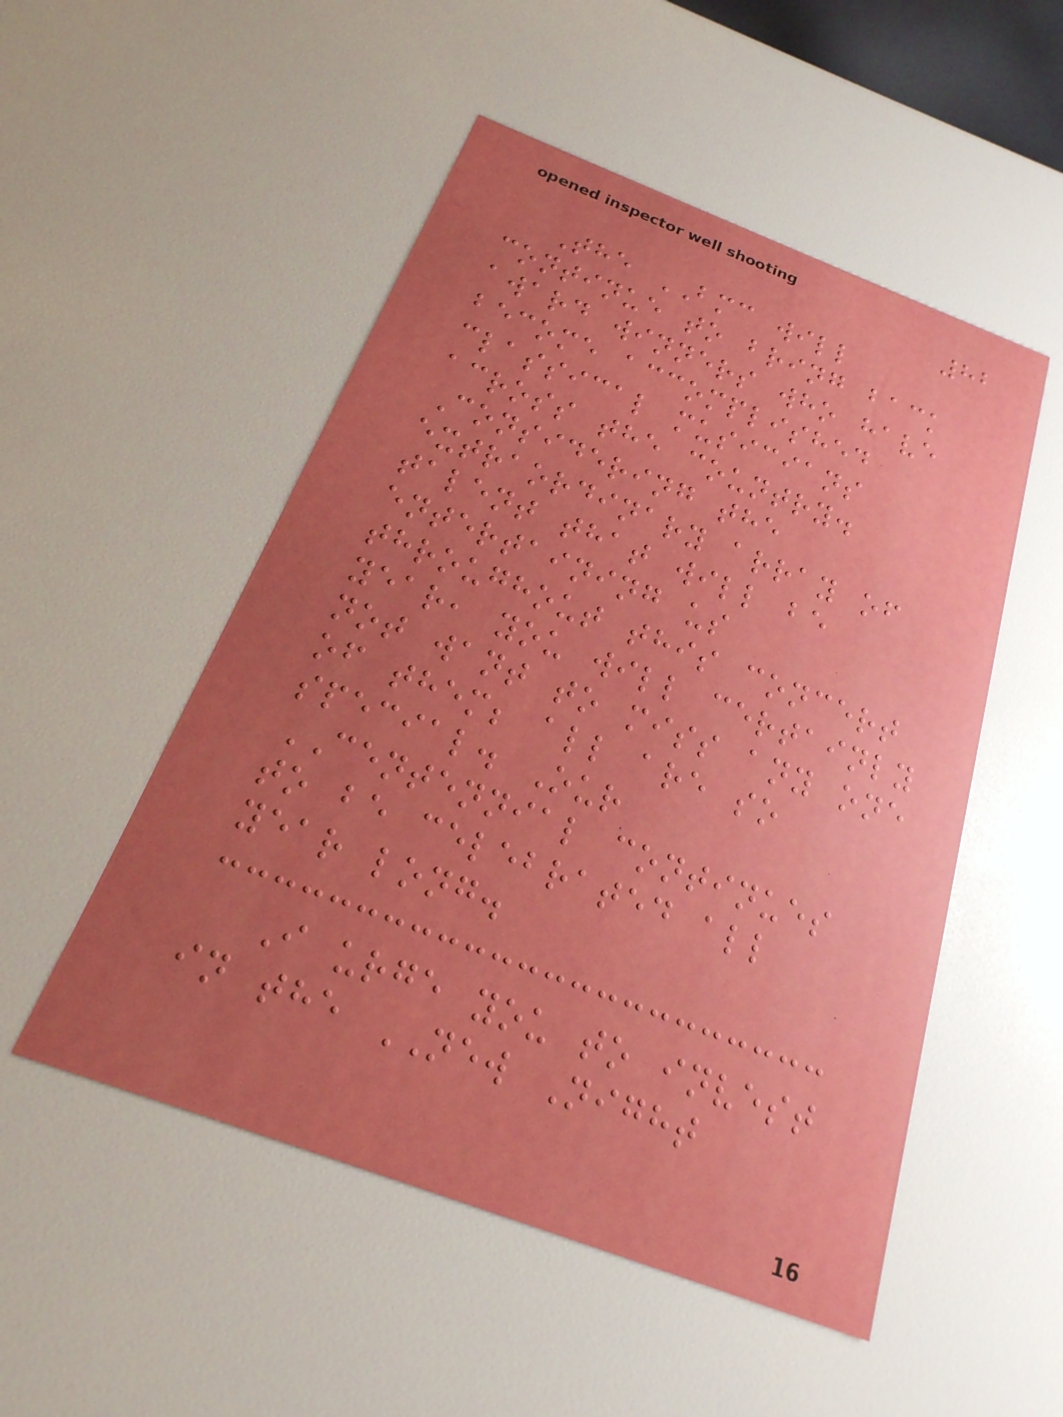82
The BMC will
continue to bring back
award winners who have
become accomplished
classical musicians
across the country.
Considering the
extraordinary array of
talent that will be
entertaining us
throughout this concert
year, you will certainly
not want to miss any one
of them; all are so
special. Our
CENTENNIAL continues
to be celebrated all
year long.
I urge you to invest
in the NEW Night
